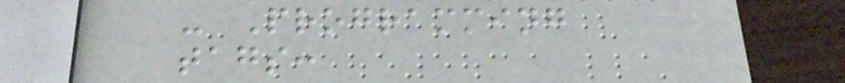- Programming
tags:
